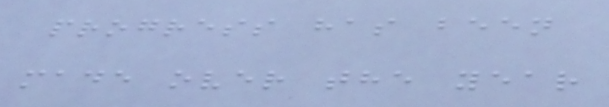progress has been
made over the year
